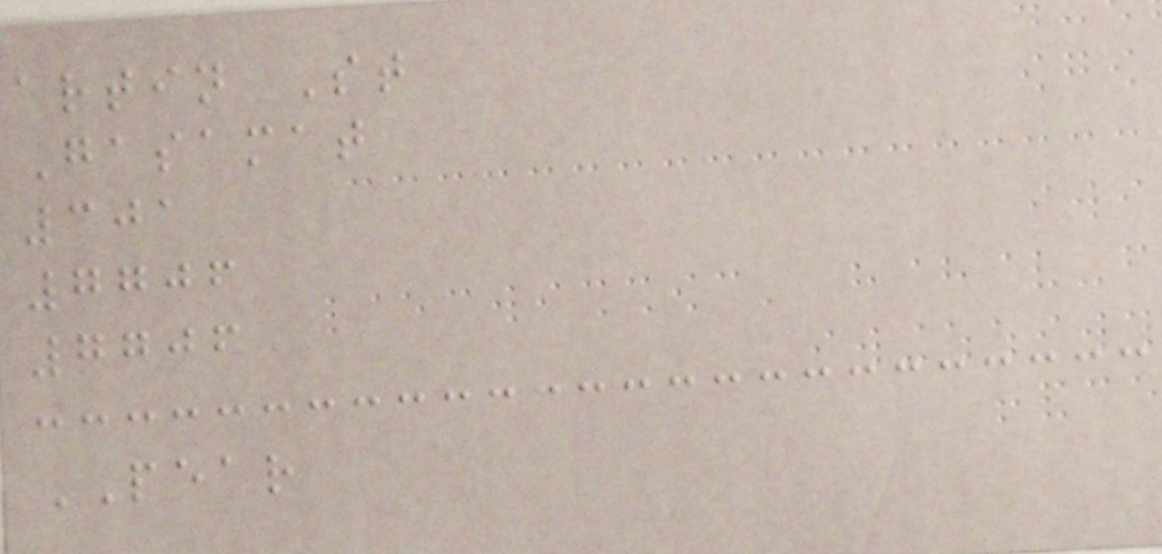artin St
Gasamat
301
7706
7706
PEAR
